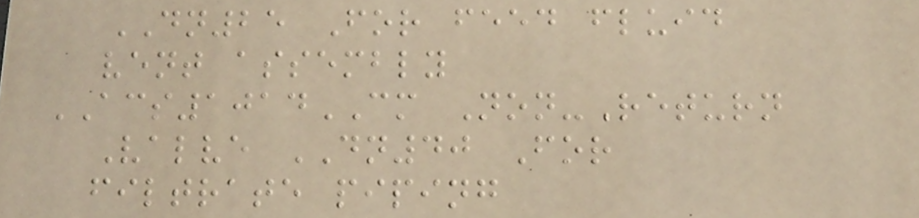DN25 For feed fluid
vent assembly
ACS1014CM Non-Return
Valve DN40 For
filtrate piping
